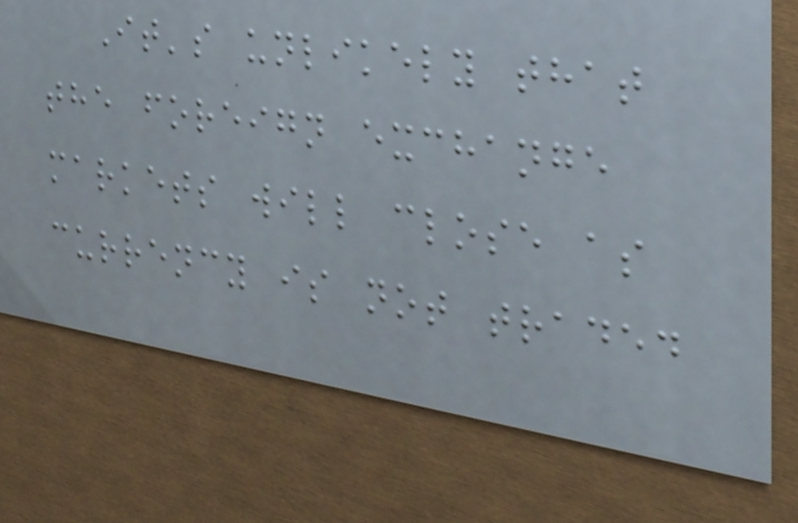It's unlikely that
the foreign exchange
markets will close as
currency is not traded
